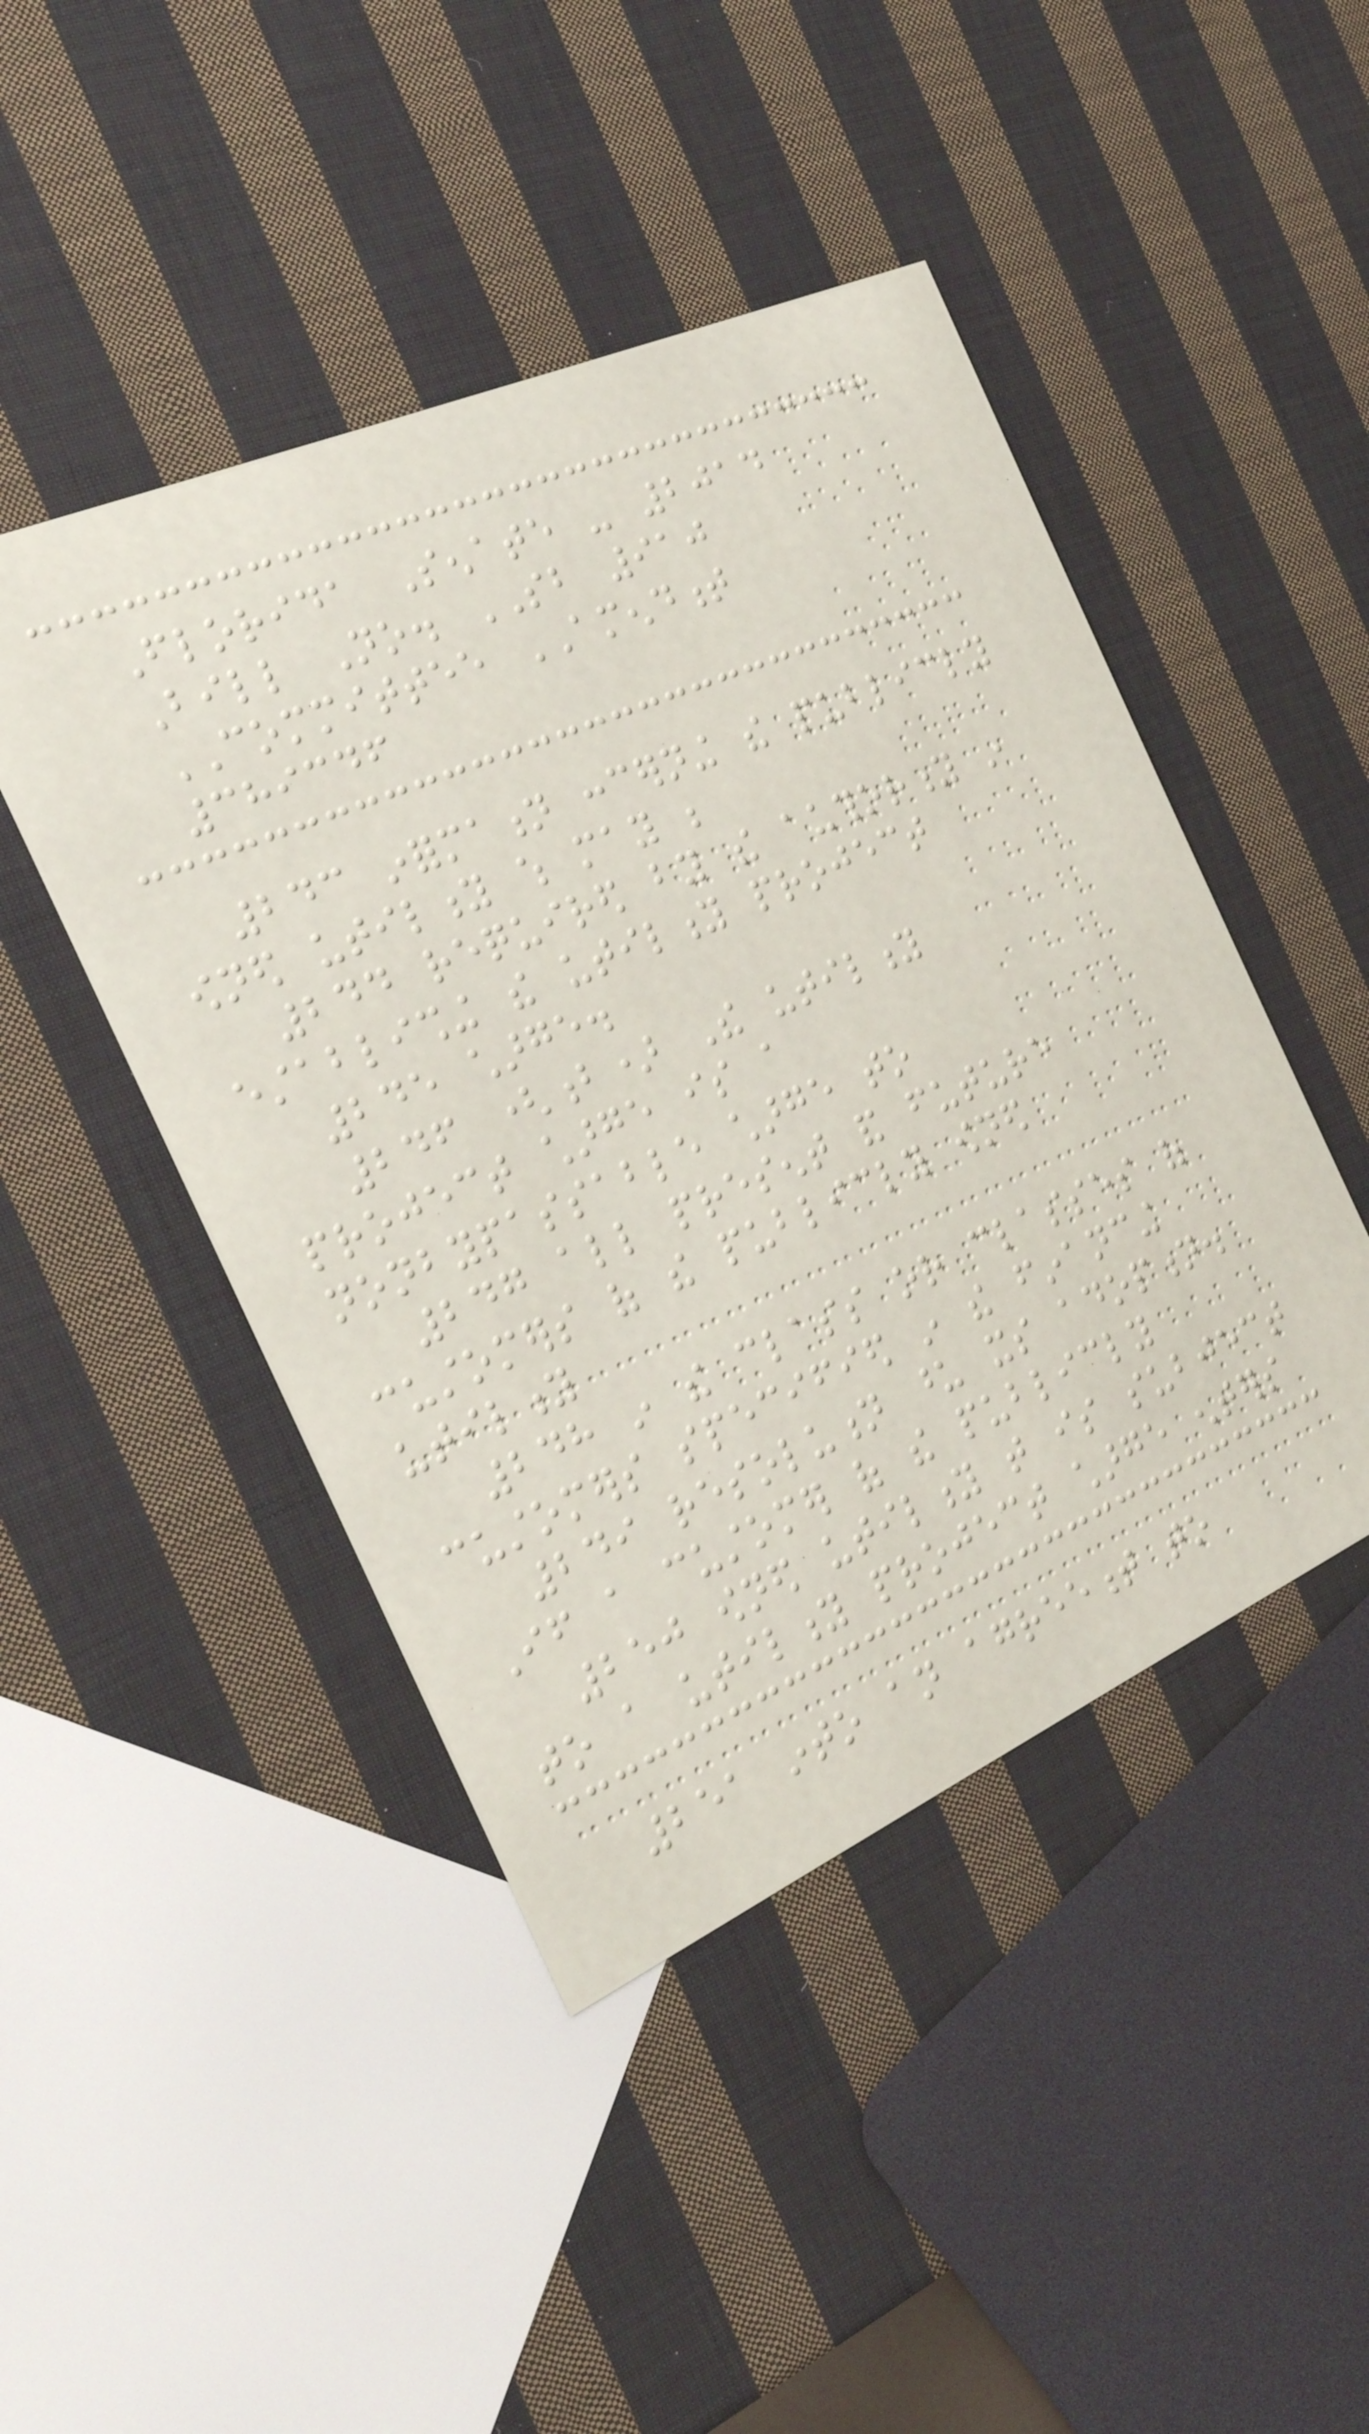Florida Senate - 2014
Bill No. SB 910
COMMITTEE AMENDMENT
389346
243 information concerning the publicly
owned utility which may be
244 required by the authority in
establishing the utility project
245 charge.
246 (b) The utility
project charge is a
nonbypassable charge to
247 all present and future
customers of the publicly owned
utility
248 in the class or classes of
customers specified in the financing
249 resolution upon its adoption.
If a customer of the publicly
250 owned utility that is subject
to a utility project charge enters
251 into an agreement to
